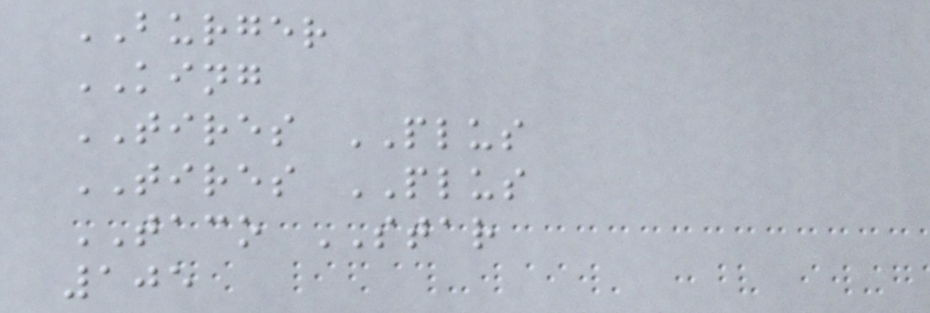BURGER
KING
TIRES PLUS
TIRES PLUS
TACO STAR
105
